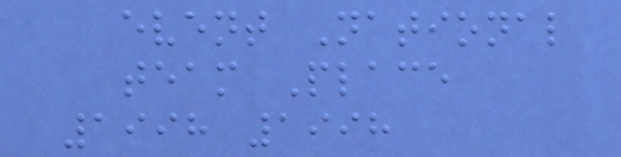event National
team Place
1998 1998
